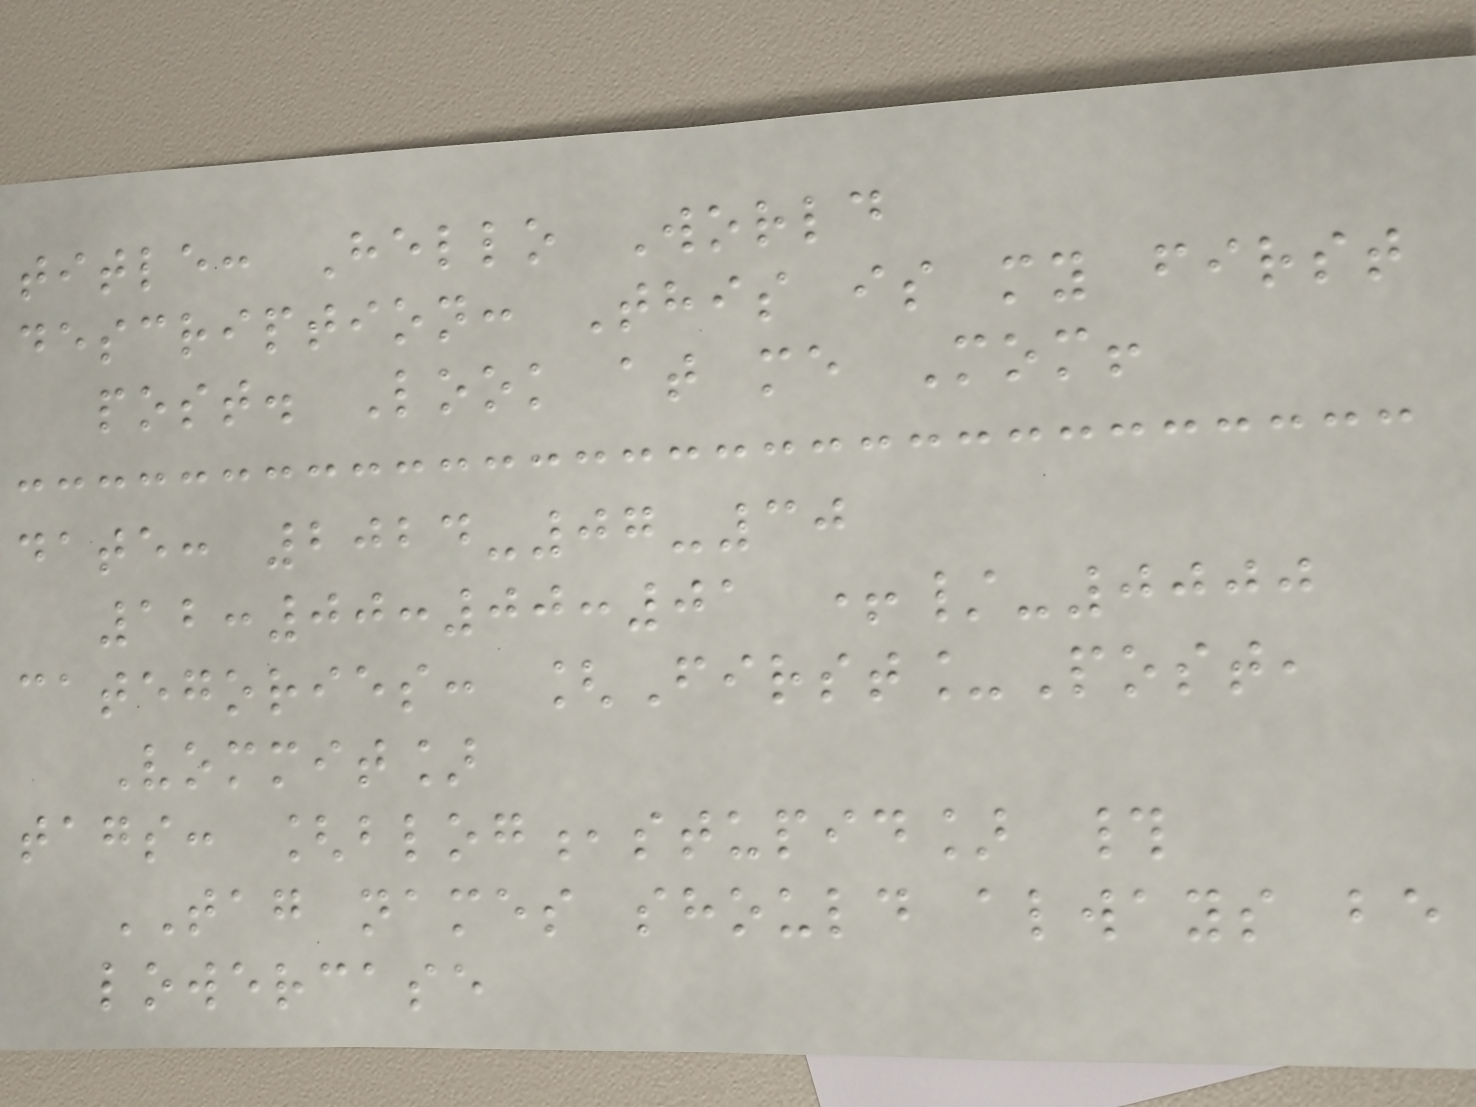title: Hello World
description: This is my first
post. Look at me Mom!
date: 2024-07-30
12:00:00:01 +/-0000
categories: [First_Post,
Vommit]
tags: [blog,stupid] #
TAG names should always be
lowercase
